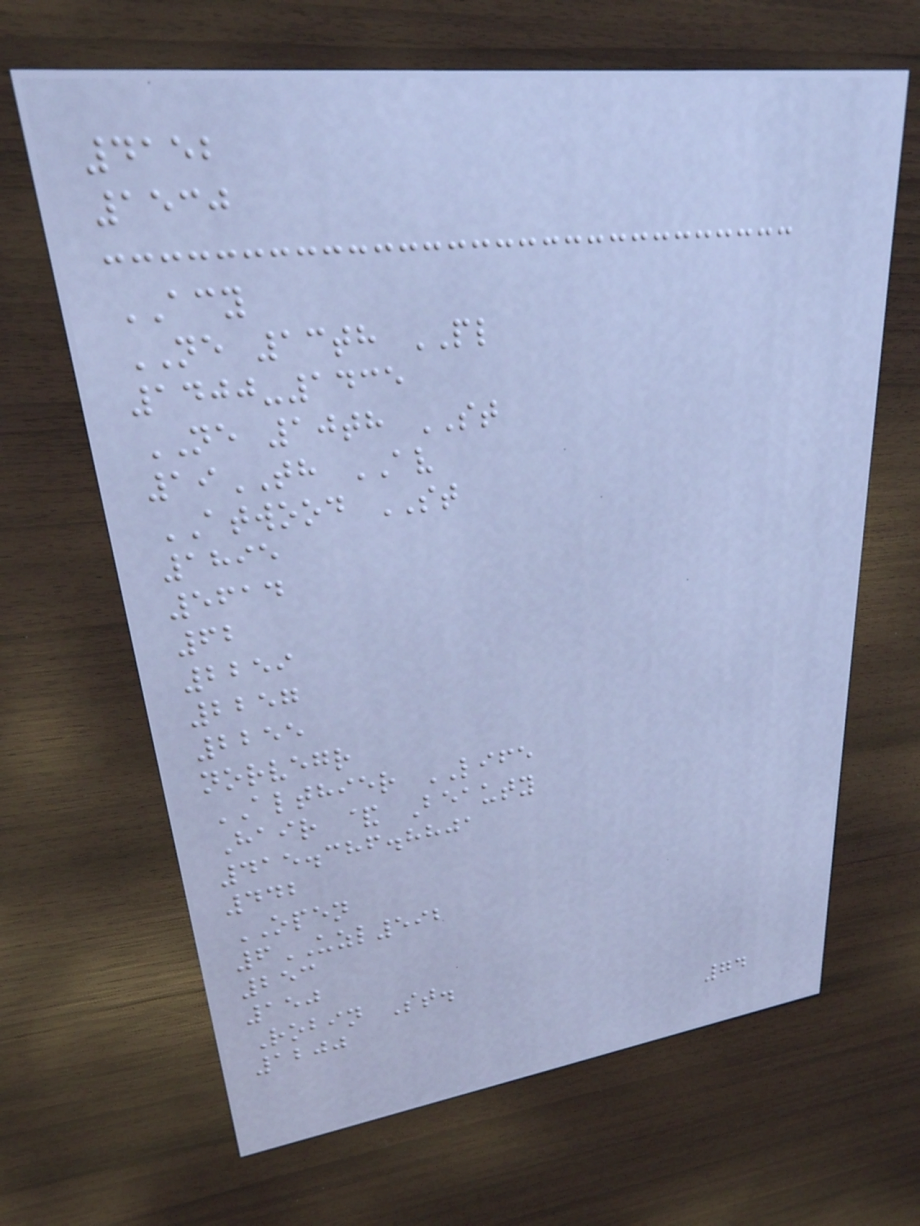4152
1530
ACY
NE 13th PL
1400-1435
NE 10th ST
19TH AV
ATWOOD ST
1895
5614
62
2259
2257
2255
norvegr
ALTHIER LIFE
Hair & Beauty
415.386.8801
442
OPEN
6UZL592
253
150
Robin St.
1200
74
